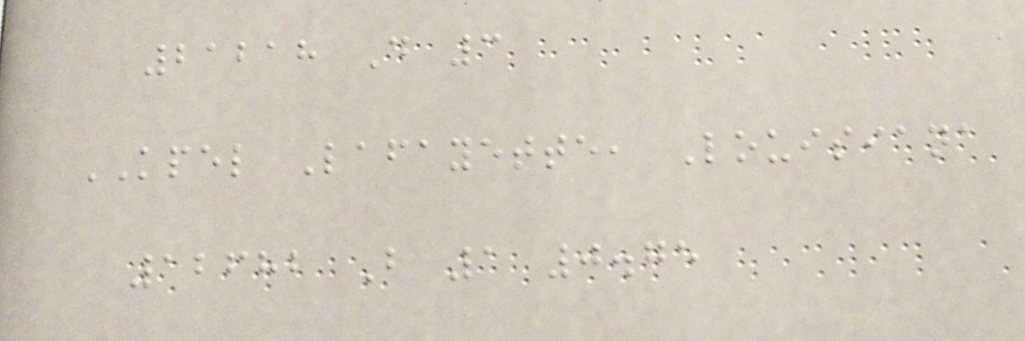21218 D 3
KPEL Lafayette, Louisiana
12682 B 1 0.75
